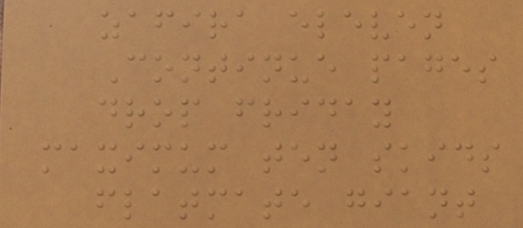zafira eleven
Continue pages
drop friday
maximum ten skids
flatmate giant
